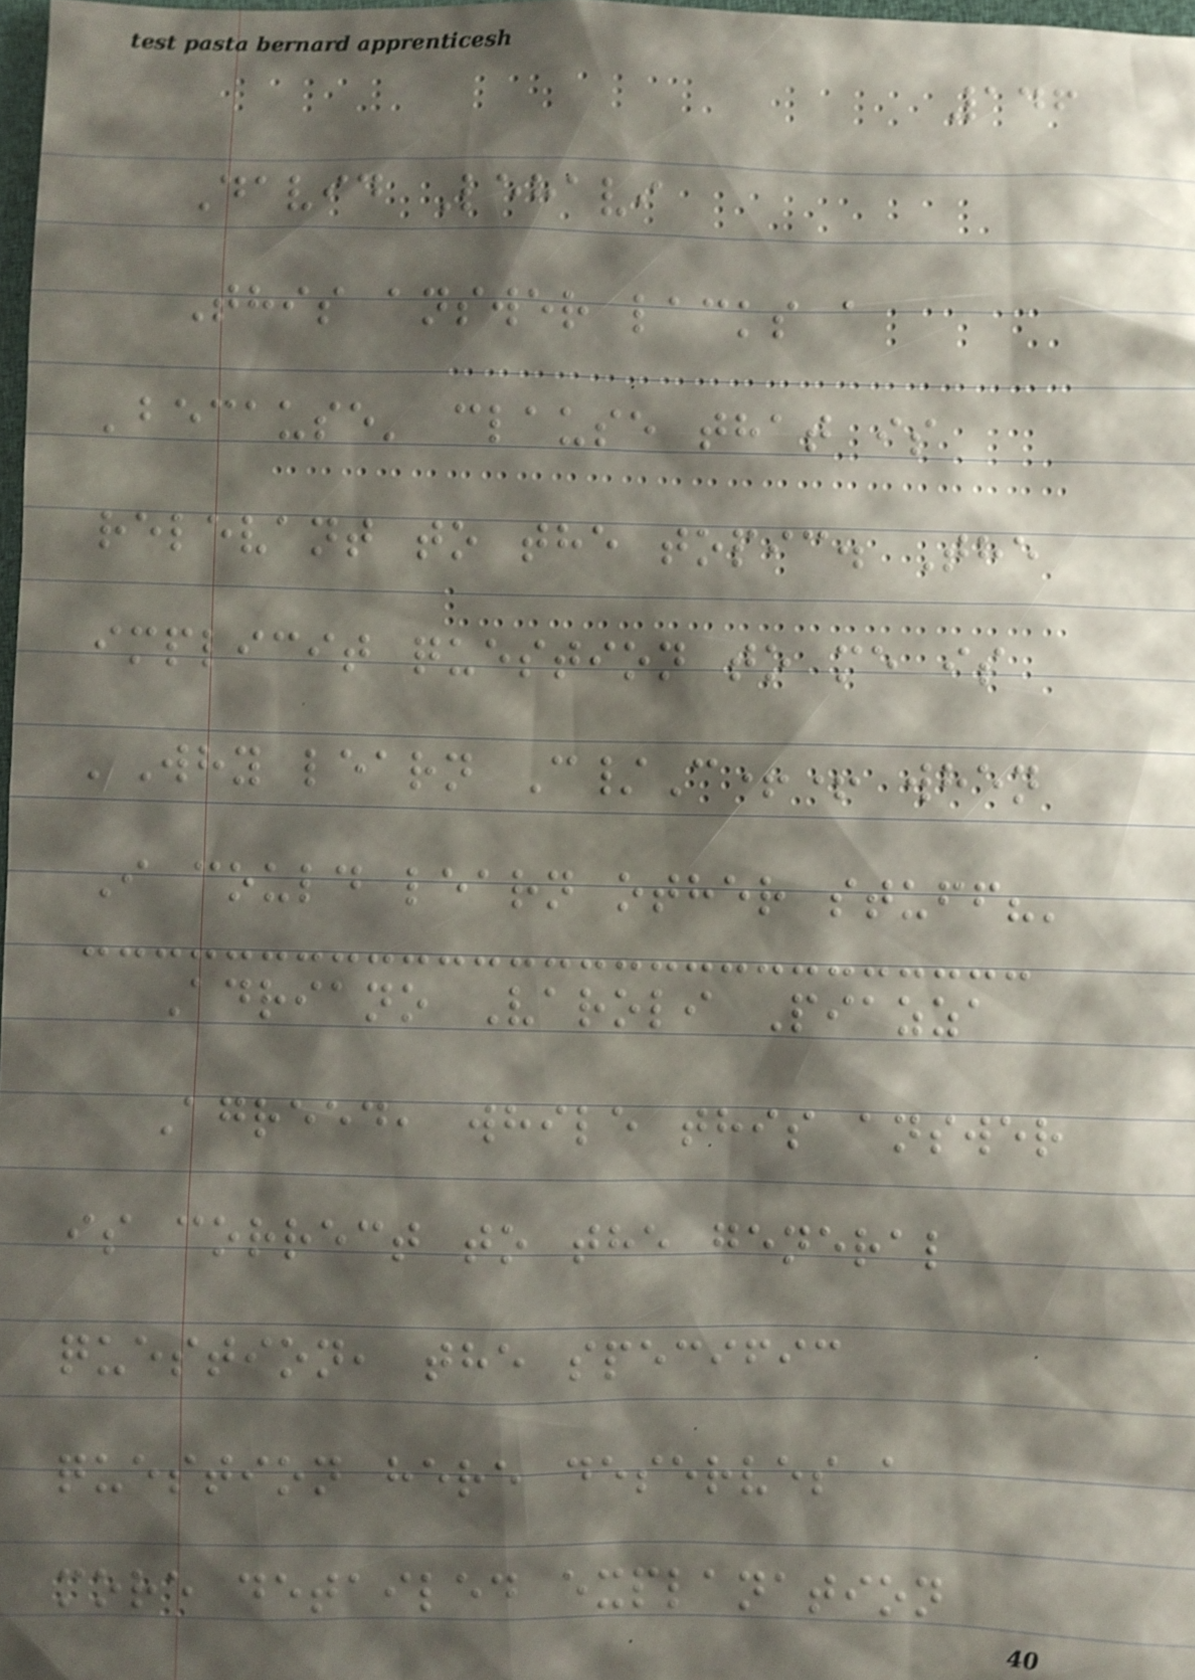146
David Lehavi
This answer lacks a
'because' clause that is
relevant to the topic. The
implicit question to me is
'Why learn C/C++ when
I could learn other stuff?'
Adriano Varoli Piazza
Agreed, while this answer
is correct to the general
question, the specific
question here deserves a
more detailed explanation
